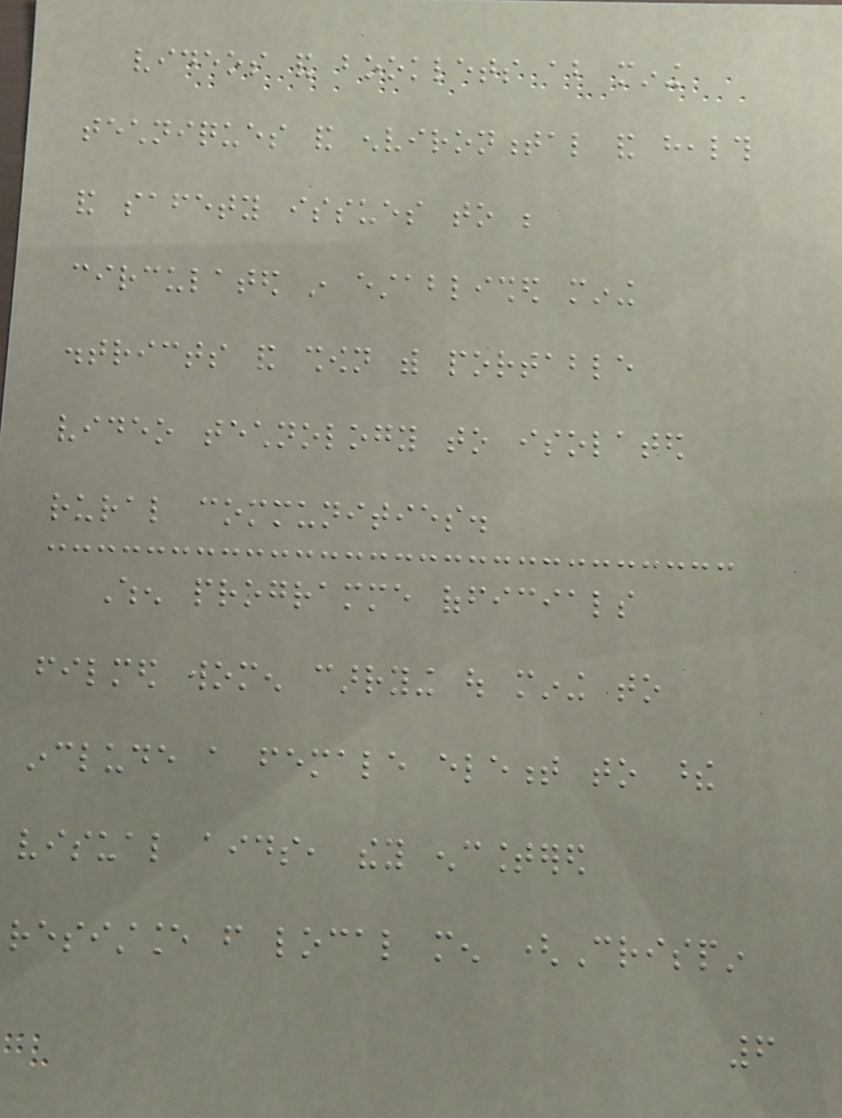videos and booklets about mining
techniques and environmental and health
and safety issues to be
circulated in established mining
districts and shown with portable
video technology to isolated
rural communities.
When programme officials
filmed women carrying out mining to
include a female element to these
visual aids, they encountered
resistance from local men (Crispin
6
